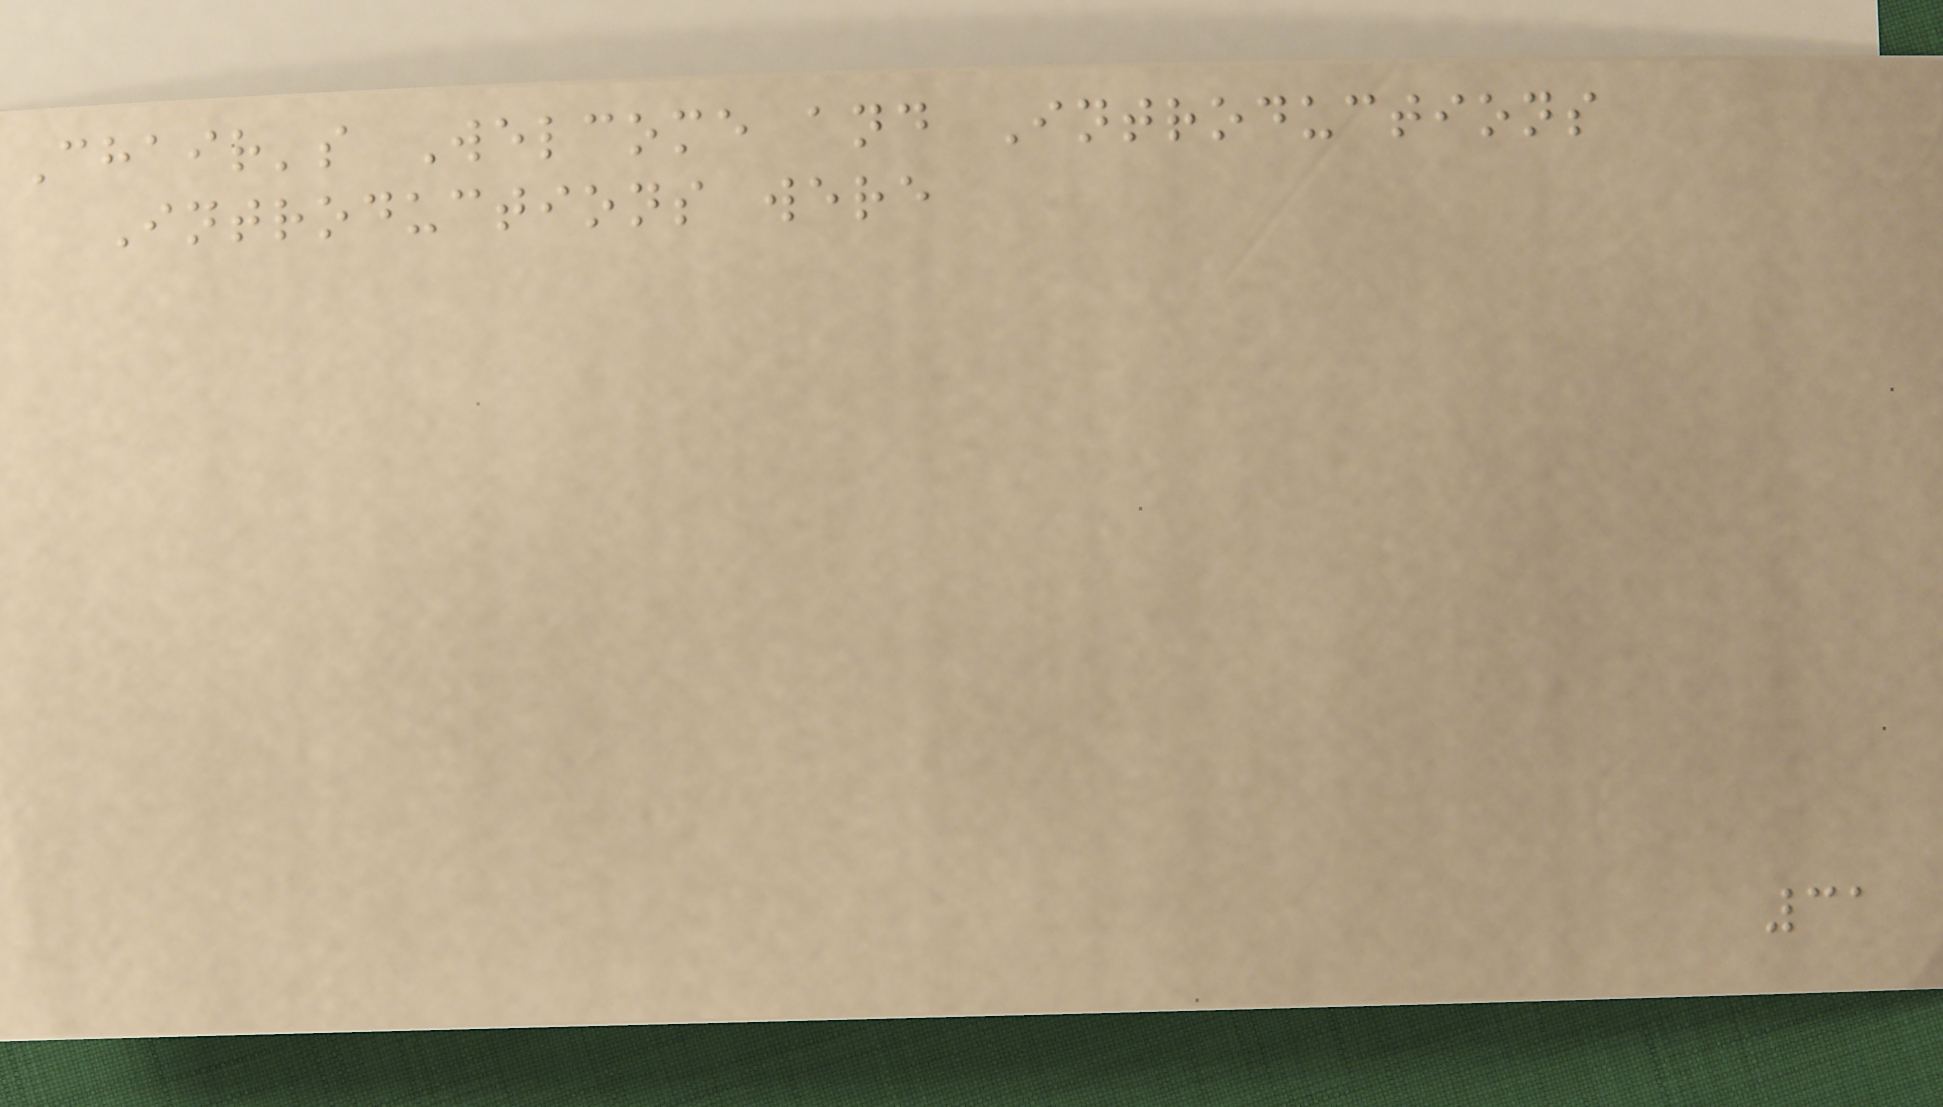Chair's Welcome and Introductions
Introductions were
31
